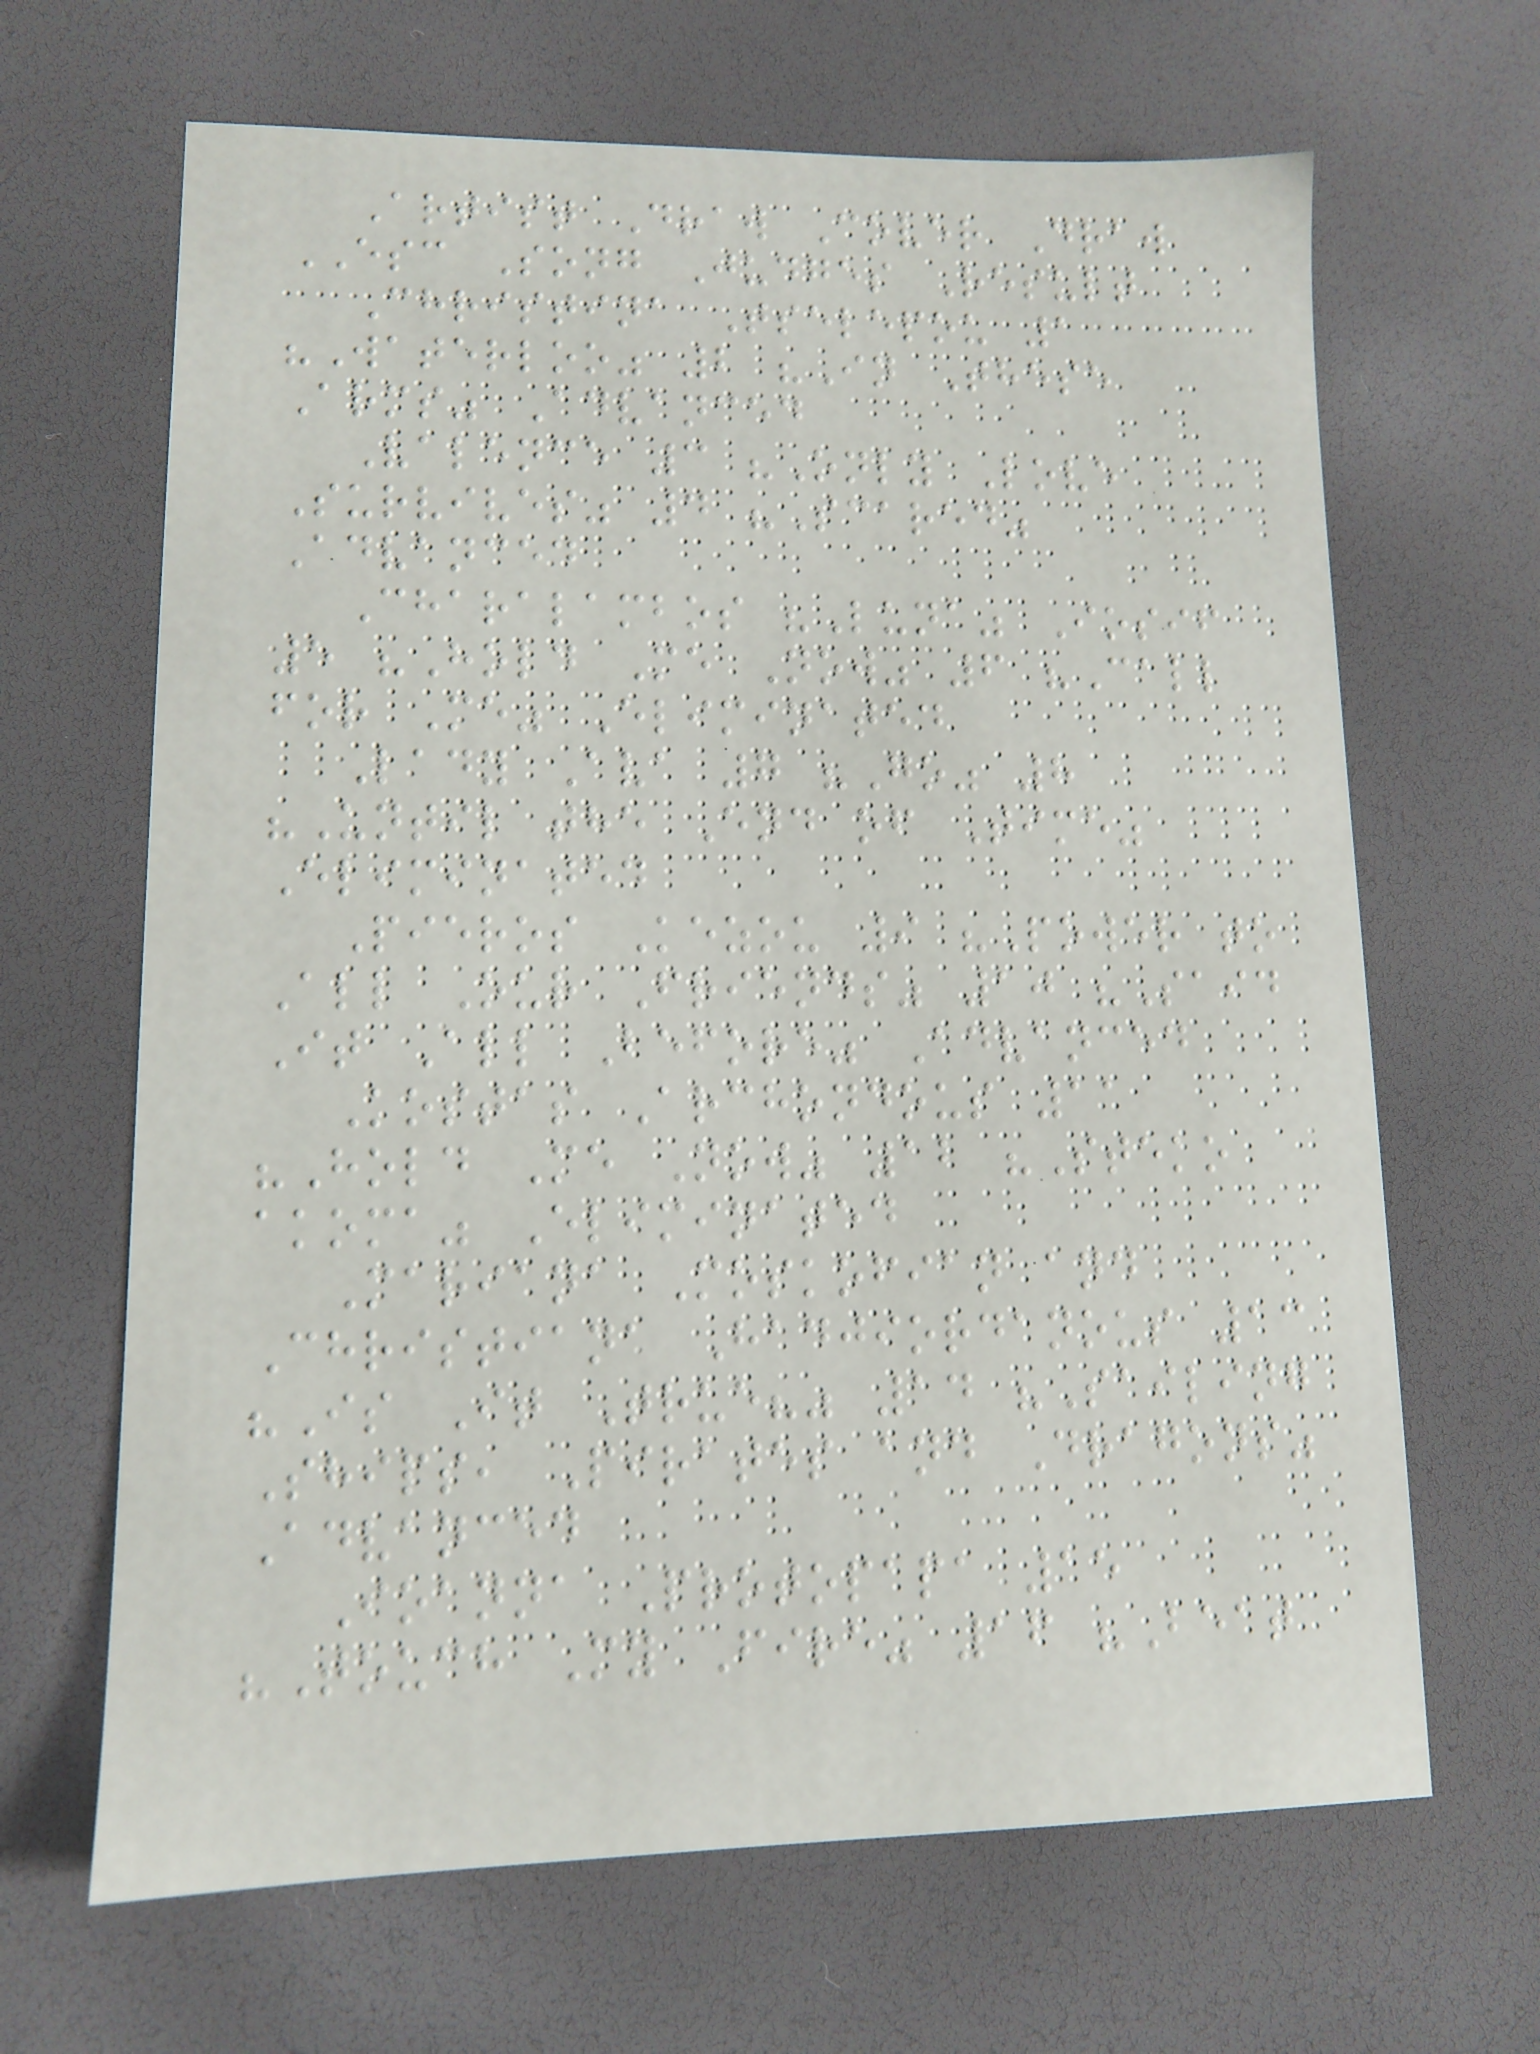Artist Draw Cover Draw
ESC Song Judges Result
Christina Tselepou 1
"Waterloo" 2 "In These
Arms" Advanced
Valence 3 "Only Love
Survives" 4 "Scared"
Advanced
Charalambos "Luna" Iosif
5 "Hold Me Now" 6 "Call
for Me" Eliminated
Lady Ava 7 "Go" 8
"Until the End of Time"
Eliminated
Pieros Kezou 9 "Power to
All Our Friends" 10 "Said
It All Before" Advanced
Kostas Archondous 11
"Hold Me Now" 12 "Steko
akoma" Eliminated
Mariana Moskofian and
Christiana Hadjiordanous 13
"Is It True?" 14 "Sailing
Ships, Pirates and Dragons"
Advanced
Ioanna Protopapa 15
"Touch My Fire" 16 "Beat
